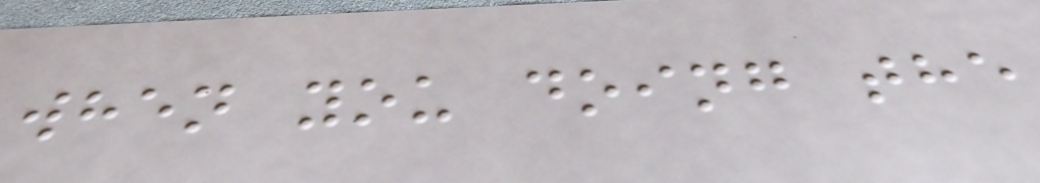when you doing the
